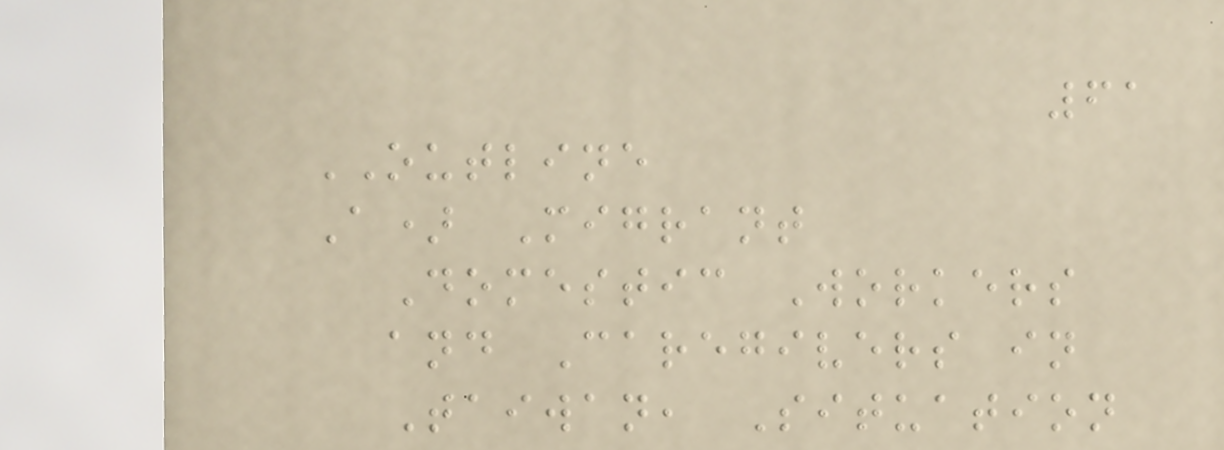61
OUTLINE
A) Migrant
Domestic Workers
and Caregivers in
Taiwan, Situation
